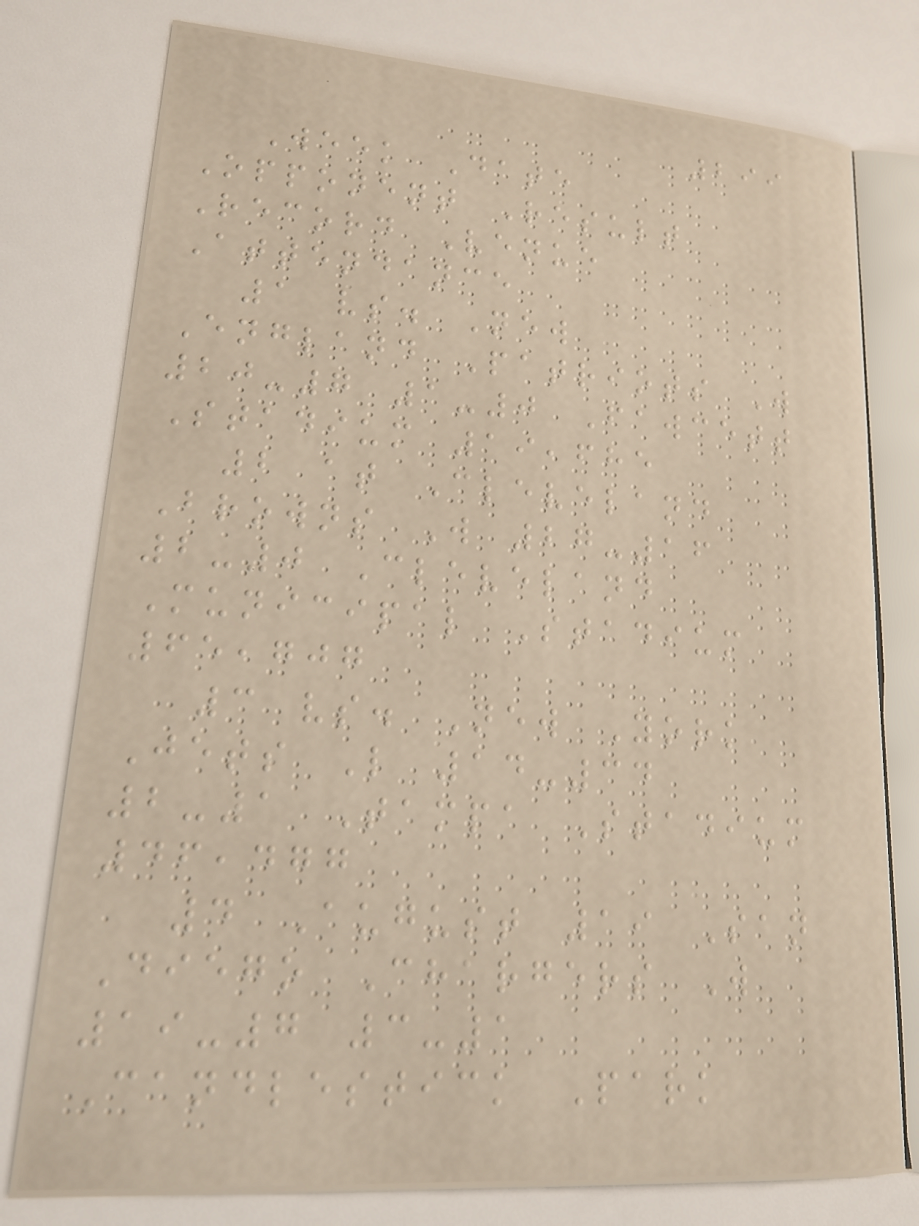299
Week Date
Opponent Result
Record Venue
Attendance
1 vs. New
England Patriots W
20-7 1-0 Fawcett
Stadium 19,685
2 at Cleveland
Browns W 27-16
2-0 Cleveland
Municipal Stadium
65,707
3 vs. New York
Jets L 14-34
2-1 Tampa Stadium
46,477
4 August 19 San
Diego Chargers W
19-7 3-1
Candlestick Park
